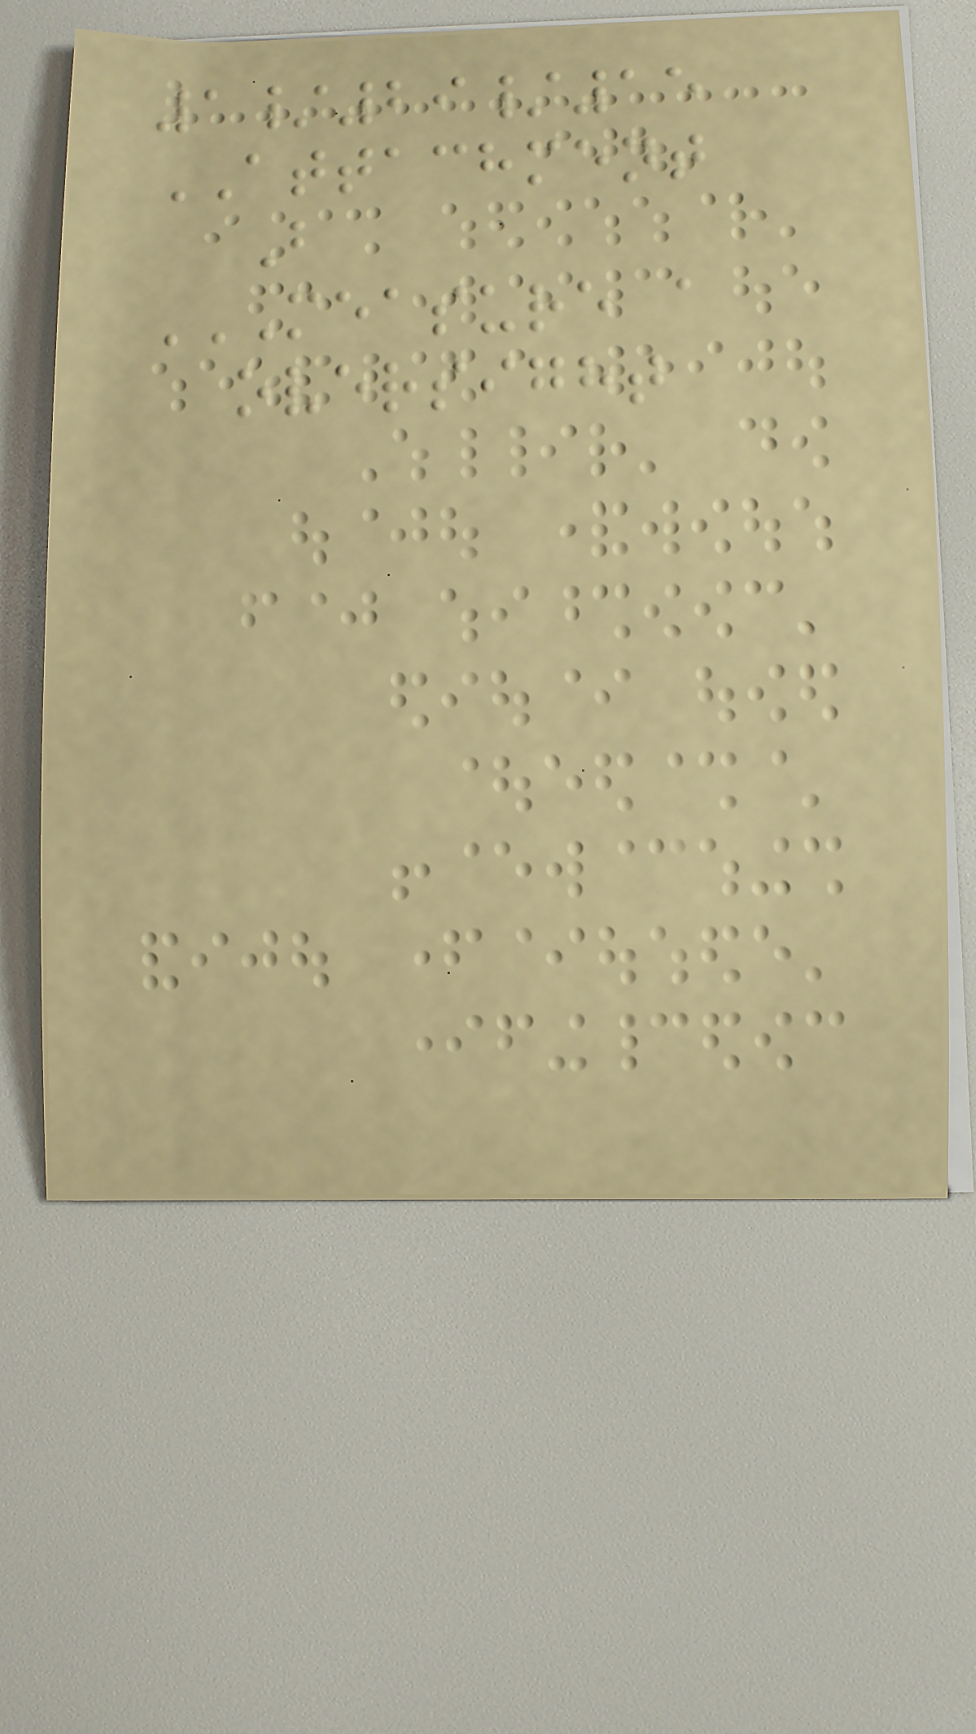1/29/15
ATTACHMENT
B
MEASURE A
OVERSIGHT
